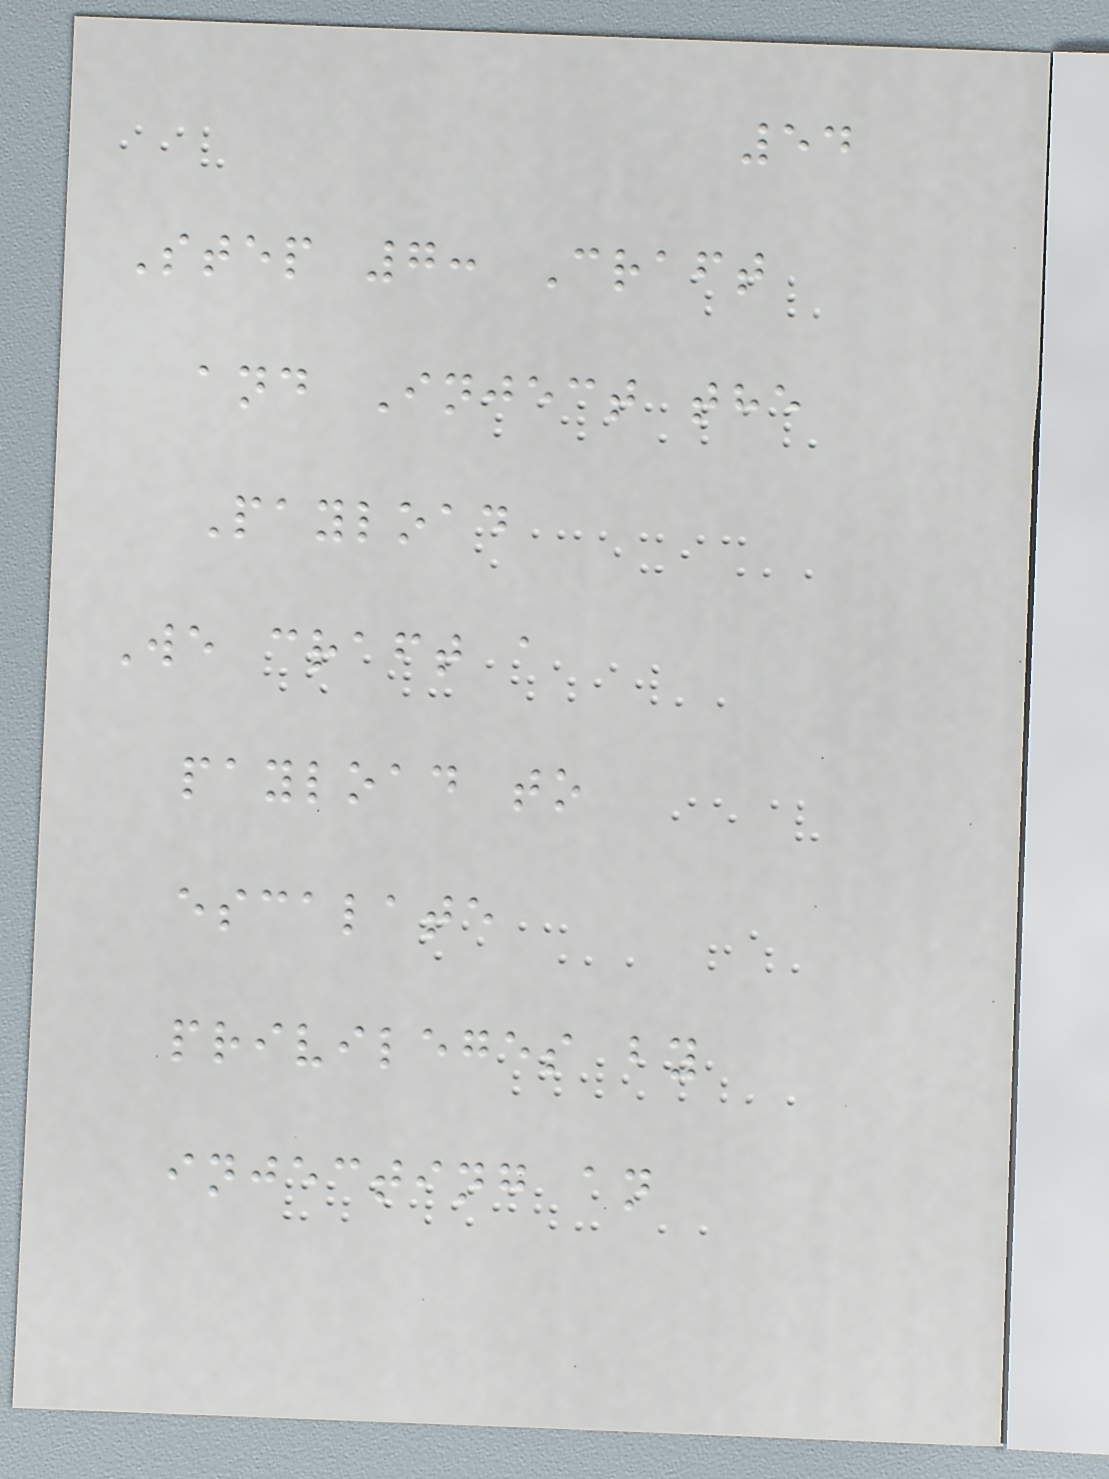54
Step 7: Craft
and Inject the
Payload
We craft a
payload to
escalate
privileges by
injecting an
